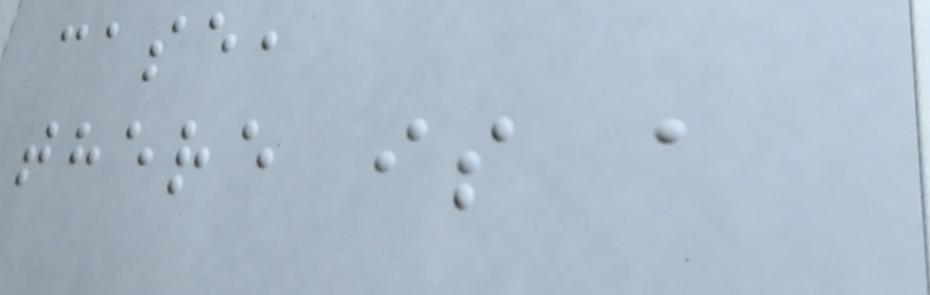case,
there is a
